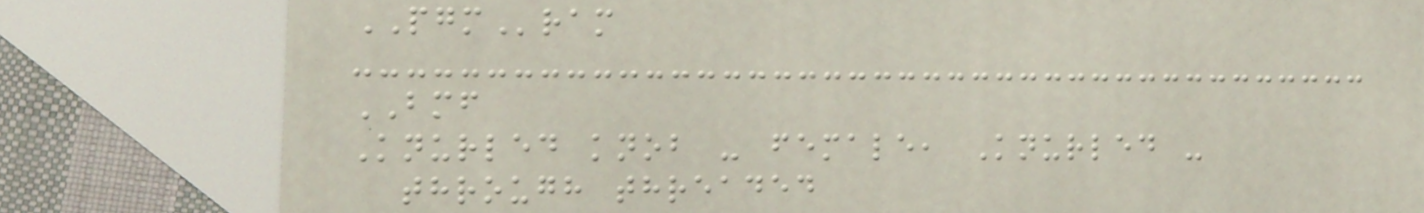PGMram
BMF
Knurled knob - female, Knurled -
through threaded
